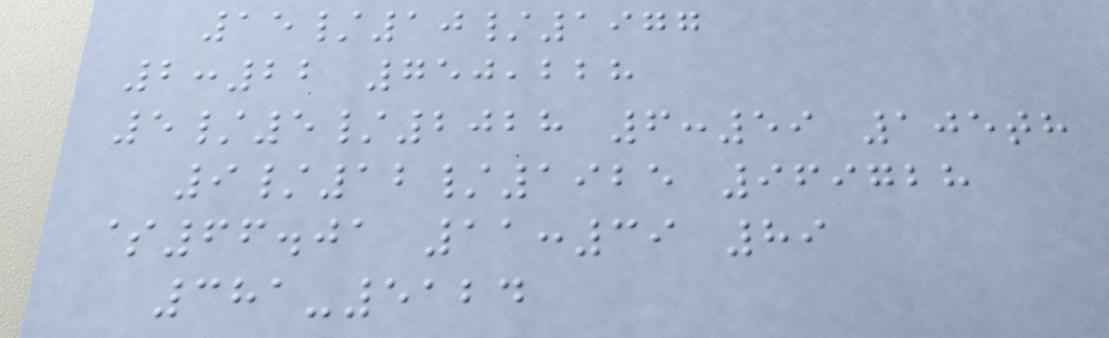15/10/1977
2:22 750,228
5/5/2028 6:59 105th
9/12/1925 969728
$66.01 11:39 89
381-5124
